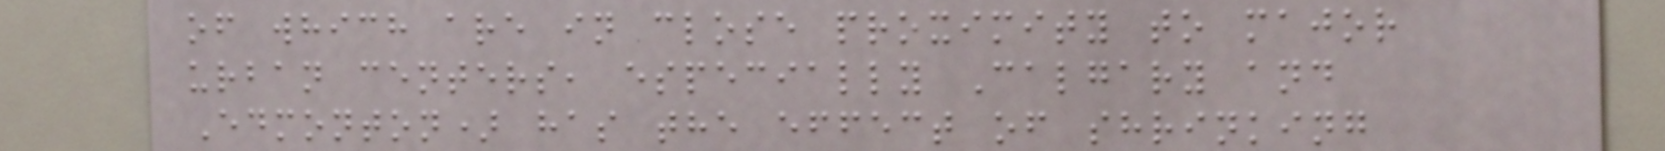of which are in close proximity to major
urban centers, especially Calgary and
Edmonton) has the effect of shrinking
